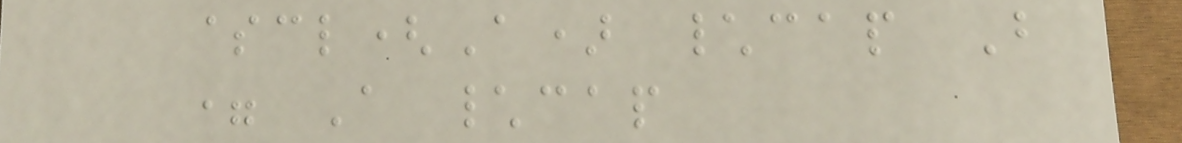$cl(A) \cap B
= A \cap
